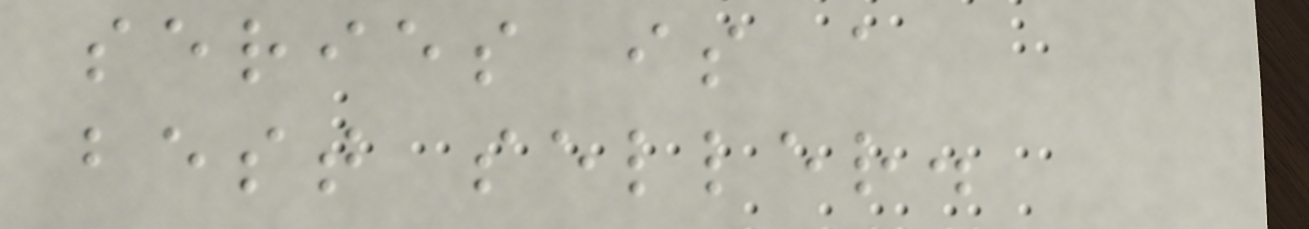series is a
best seller.
